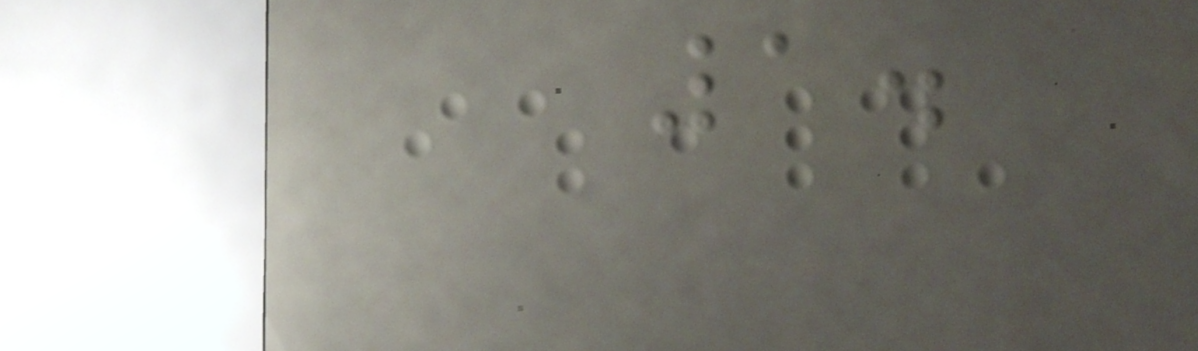1.
